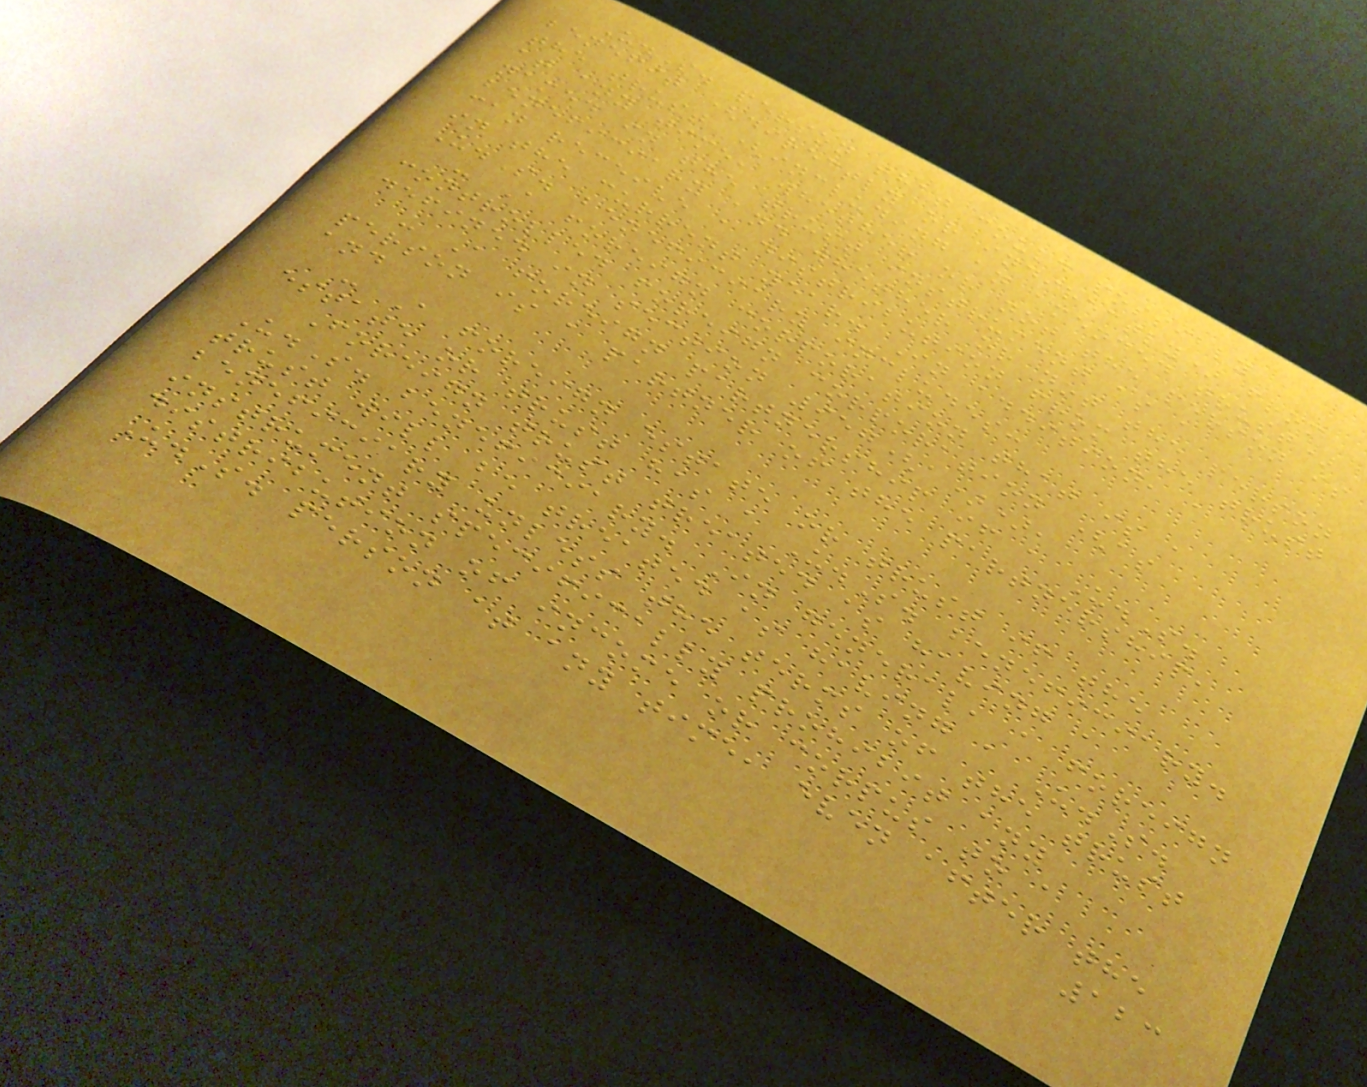U.S. person that could possibly
benefit (directly or indirectly) from
the trust (including an amended trust)
at any time, whether or not the person is
named in the trust instrument as a
beneficiary and whether or not the person
can receive a distribution from the trust
in the current year. In addition, a
U.S. beneficiary includes:
- A foreign corporation that is a
controlled foreign corporation (as
defined in section 957(a)),
- A foreign partnership if a U.S.
person is a partner of the partnership,
and
- A foreign estate or trust if the
estate or trust has a U.S. beneficiary.
Foreign trust treated as having a
U.S. beneficiary. In general, a foreign
trust will be treated as having a U.S.
beneficiary unless the terms of the trust
instrument specifically prohibit any
distribution of income or corpus to a
U.S. person at any time, even after the
123
